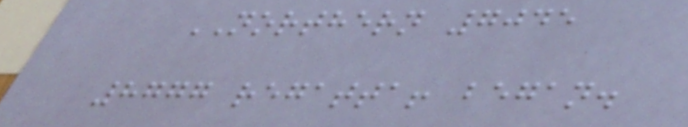NORTHERN 7045
8777 regatta! began.
